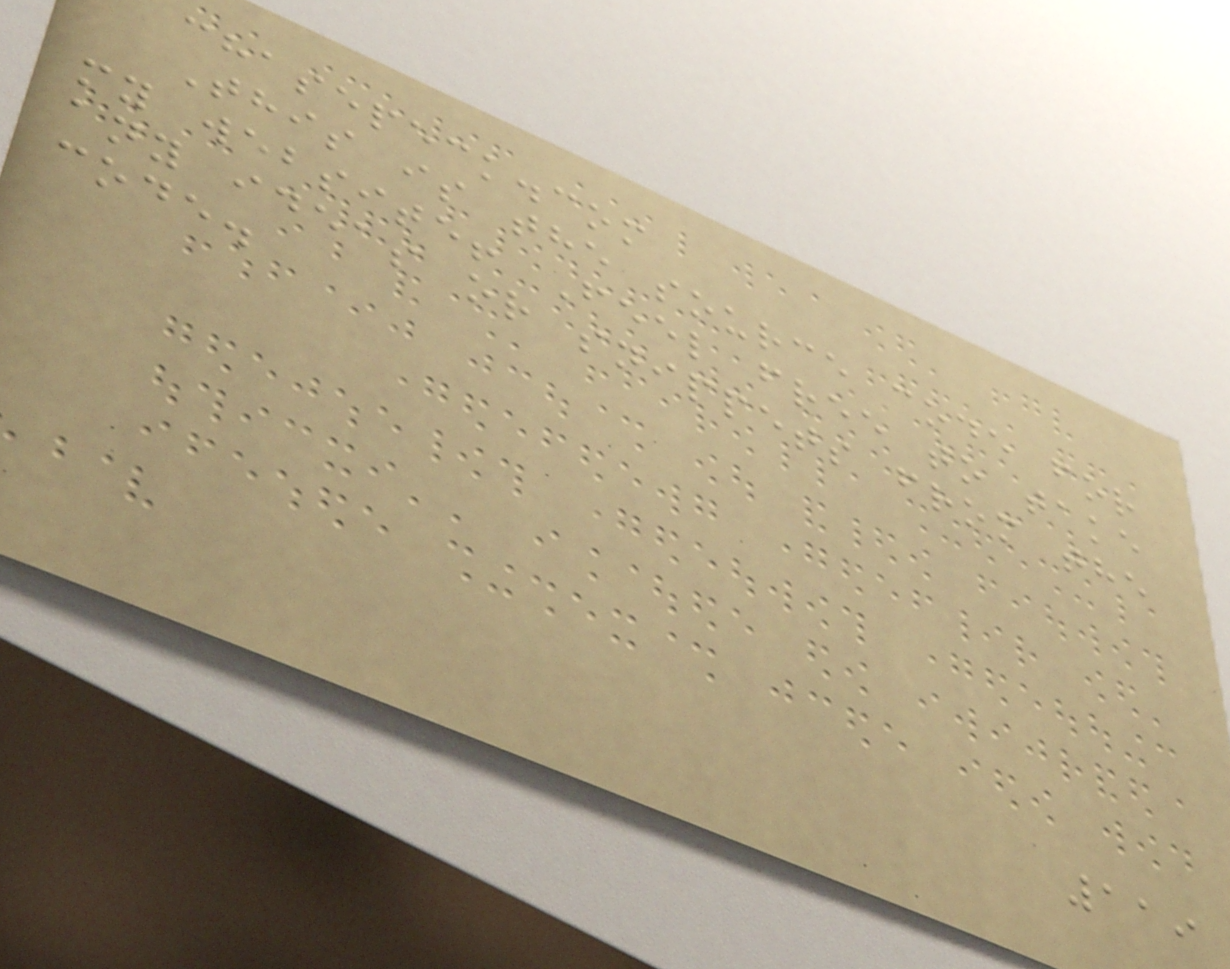chasepeck.com
This is the source code for
my website! Feel free to take
any ideas or snippets from the
code.
119
